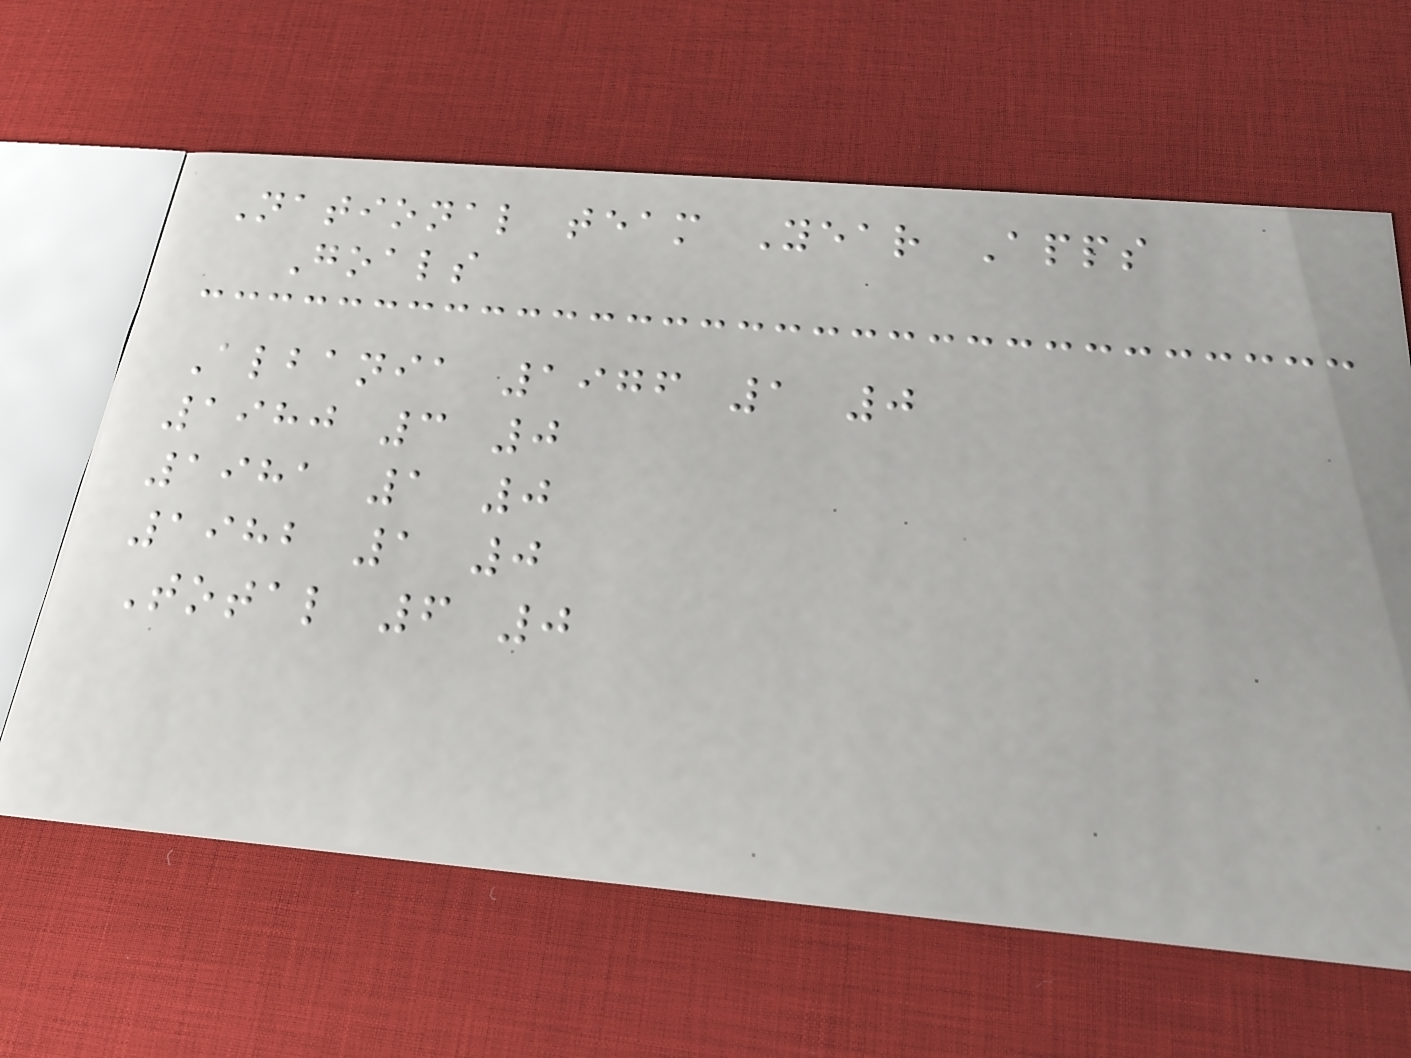National team Year Apps
Goals
Albania 1976 1 0
1980 3 0
1981 1 0
1982 1 0
Total 6 0
